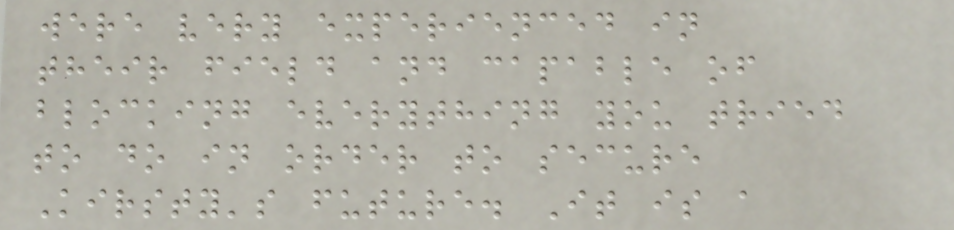were very experienced in
their field and capable of
blocking everything you tried
to do in order to secure
Kirsty's future. It is a
